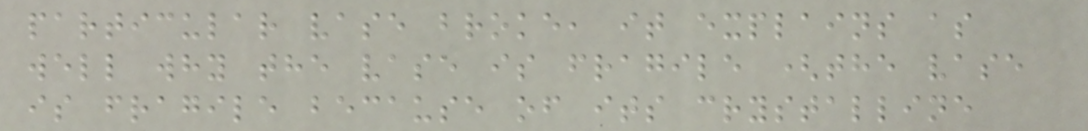particular vase broke, it explains as
well why the vase is fragile (the vase
is fragile because of its crystalline
